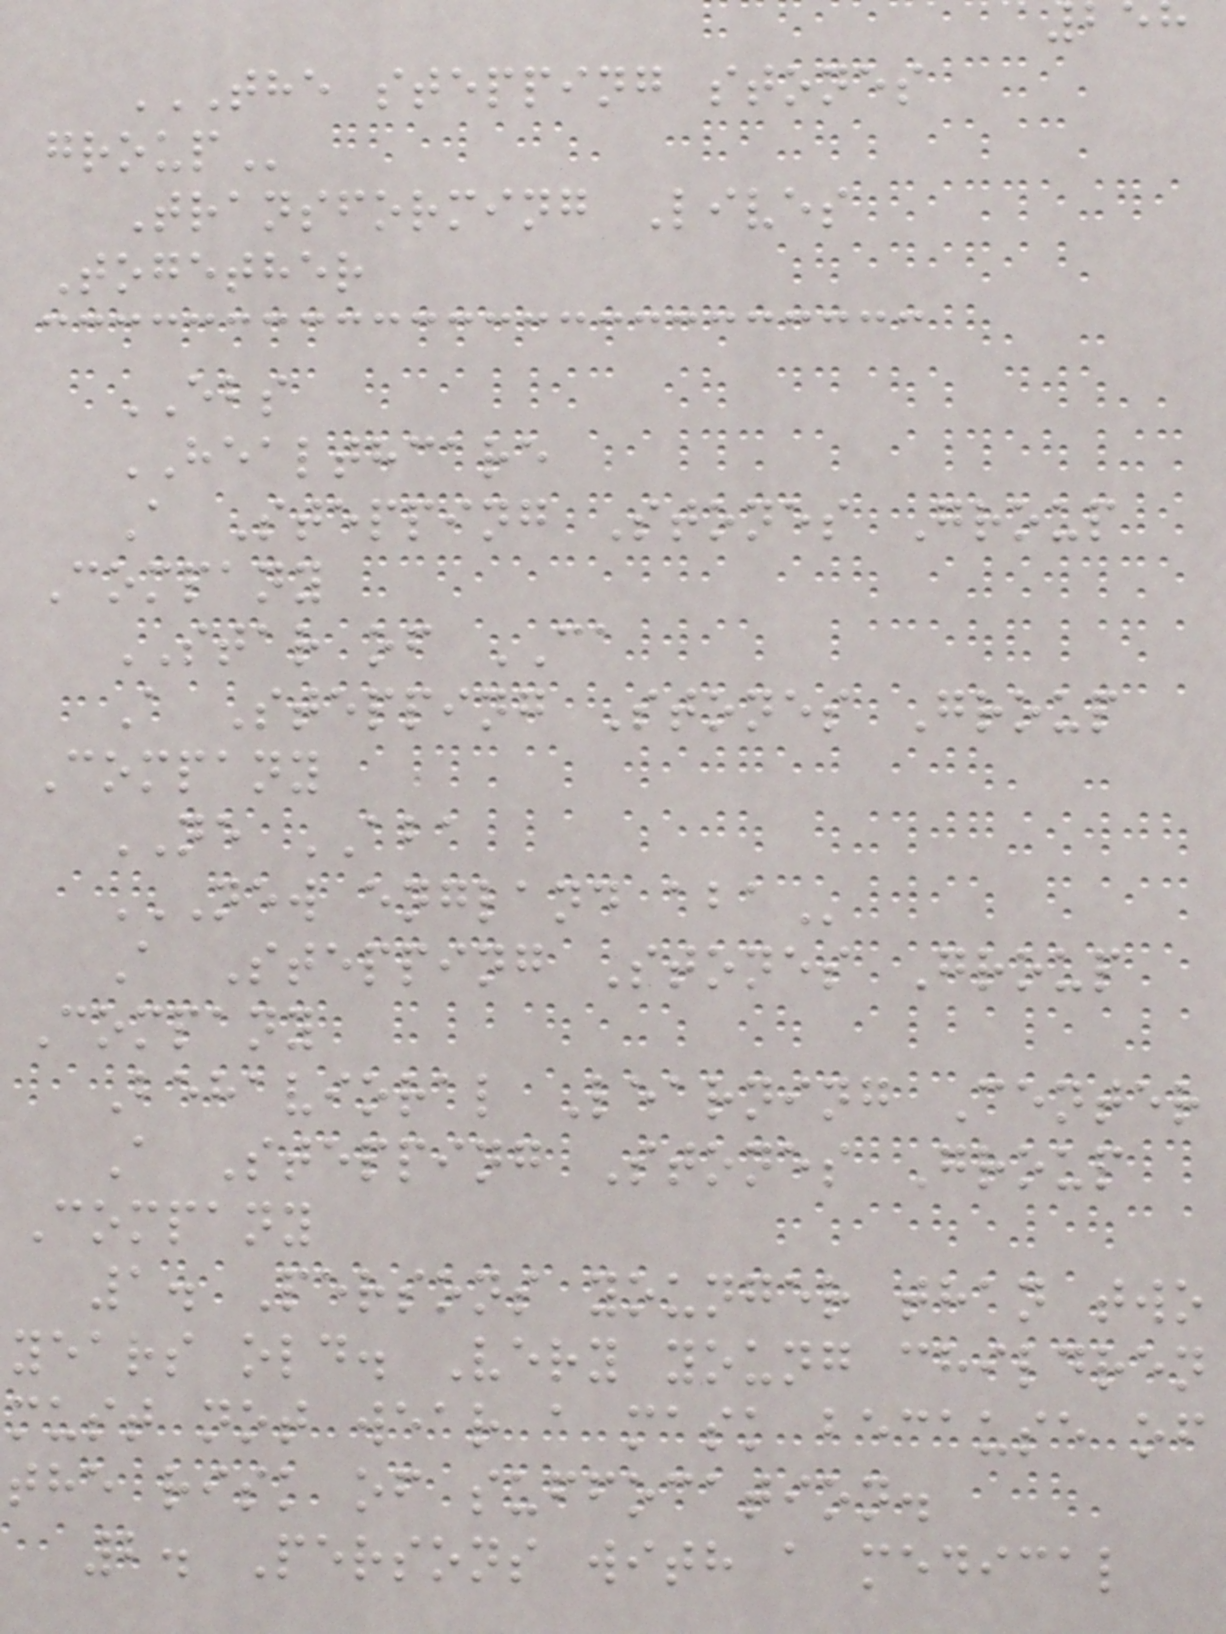THE STEPPING STONES
Transforming Lives
Together
EBS
HEALTHCARE
A Stepping Stones Group
Company
STAR of CA
A Stepping Stones Group
Company
NE ABA
NEW ENGLAND ABA
A Stepping Stones Group
Company
Behavioral Learning Center
A Stepping Stones Group
Company
1. Persons younger than two
years old. Very young children
must not wear a mask because of
the risk of suffocation.
2. Persons with a medical
